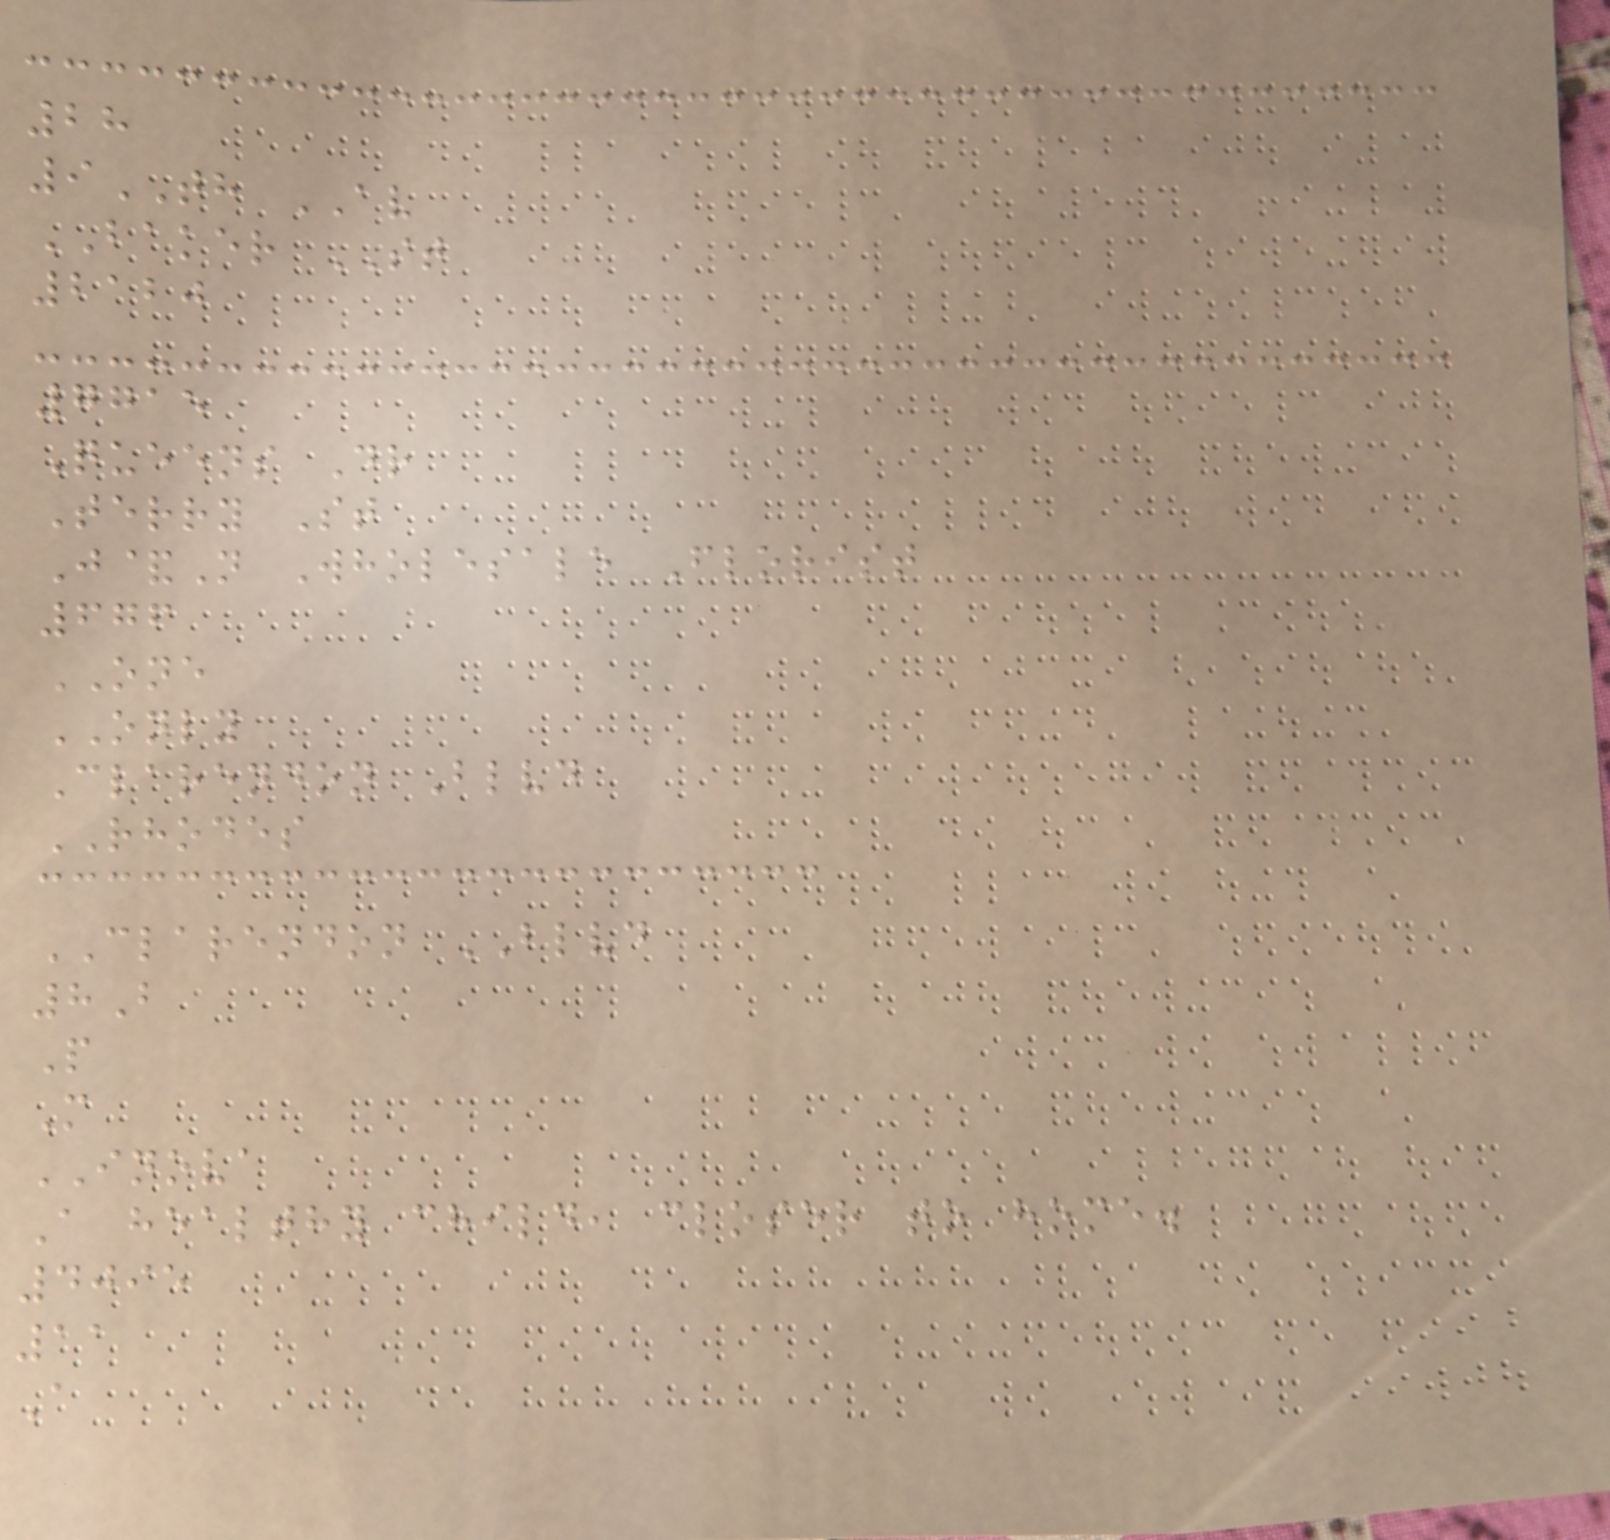28
9TH AV
BAKER ST
2120
7715
Queens Dr
Terry St
J&N Wholesale Florist
676
ONE
ONLY
Clarendon Blvd
RHODES
CLARENDON BLVD
8B
P
M
INOVA
A healthy child, closer to home.
4095
11
A
